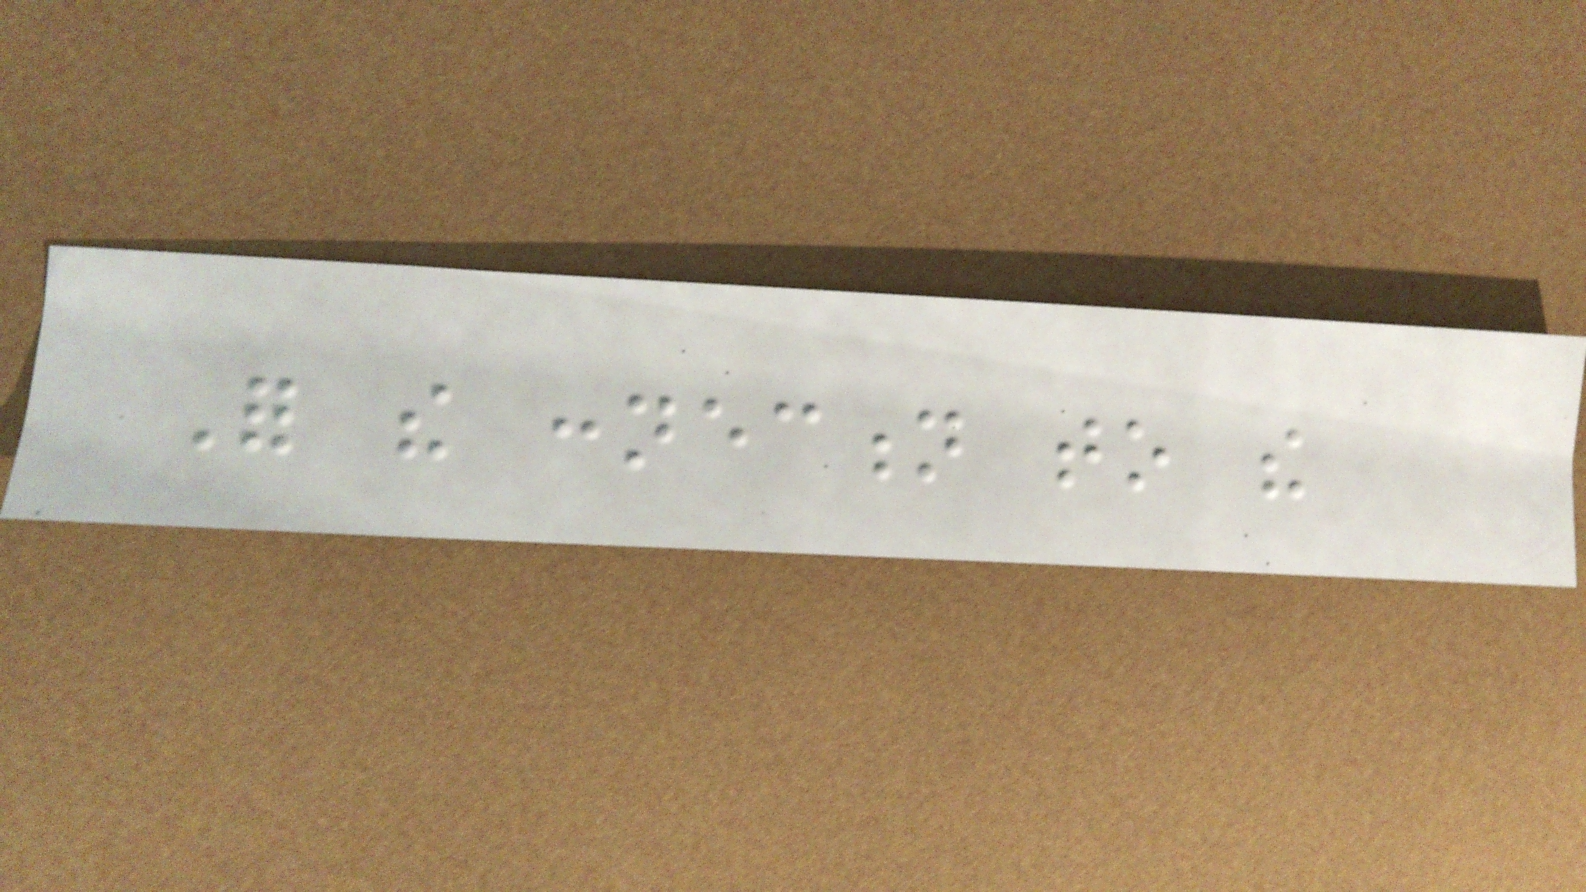For the connection to the
